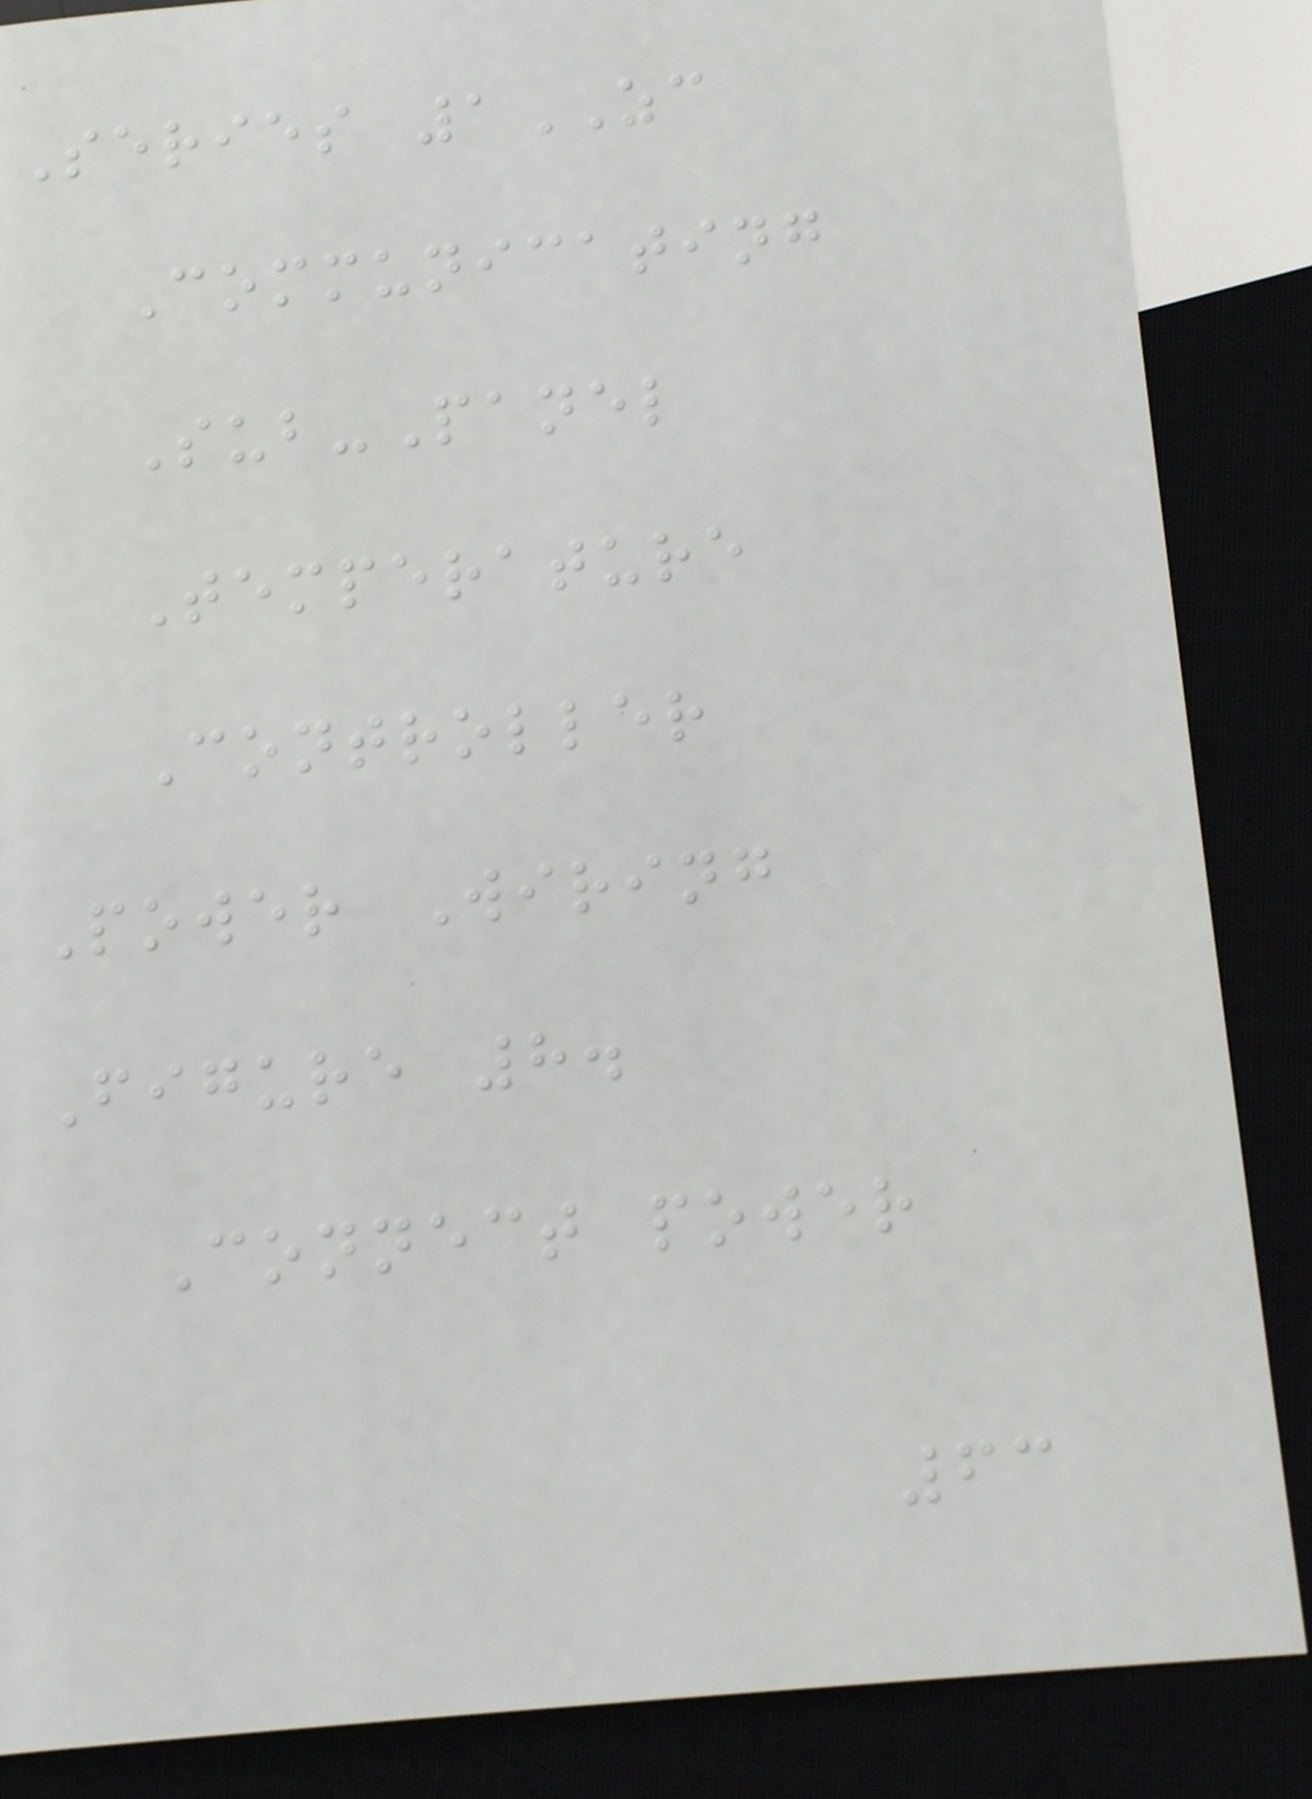Series 1ZC
Communicating
Sub-Panel
Temperature
Controller
Power Wiring
Figure 8.
Connect power
63
